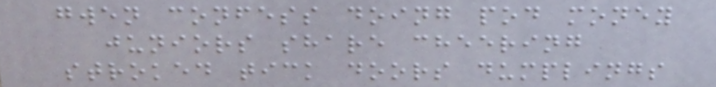gwen confess doing pod money
juniors share cheering
stroked tick doors dumplings
